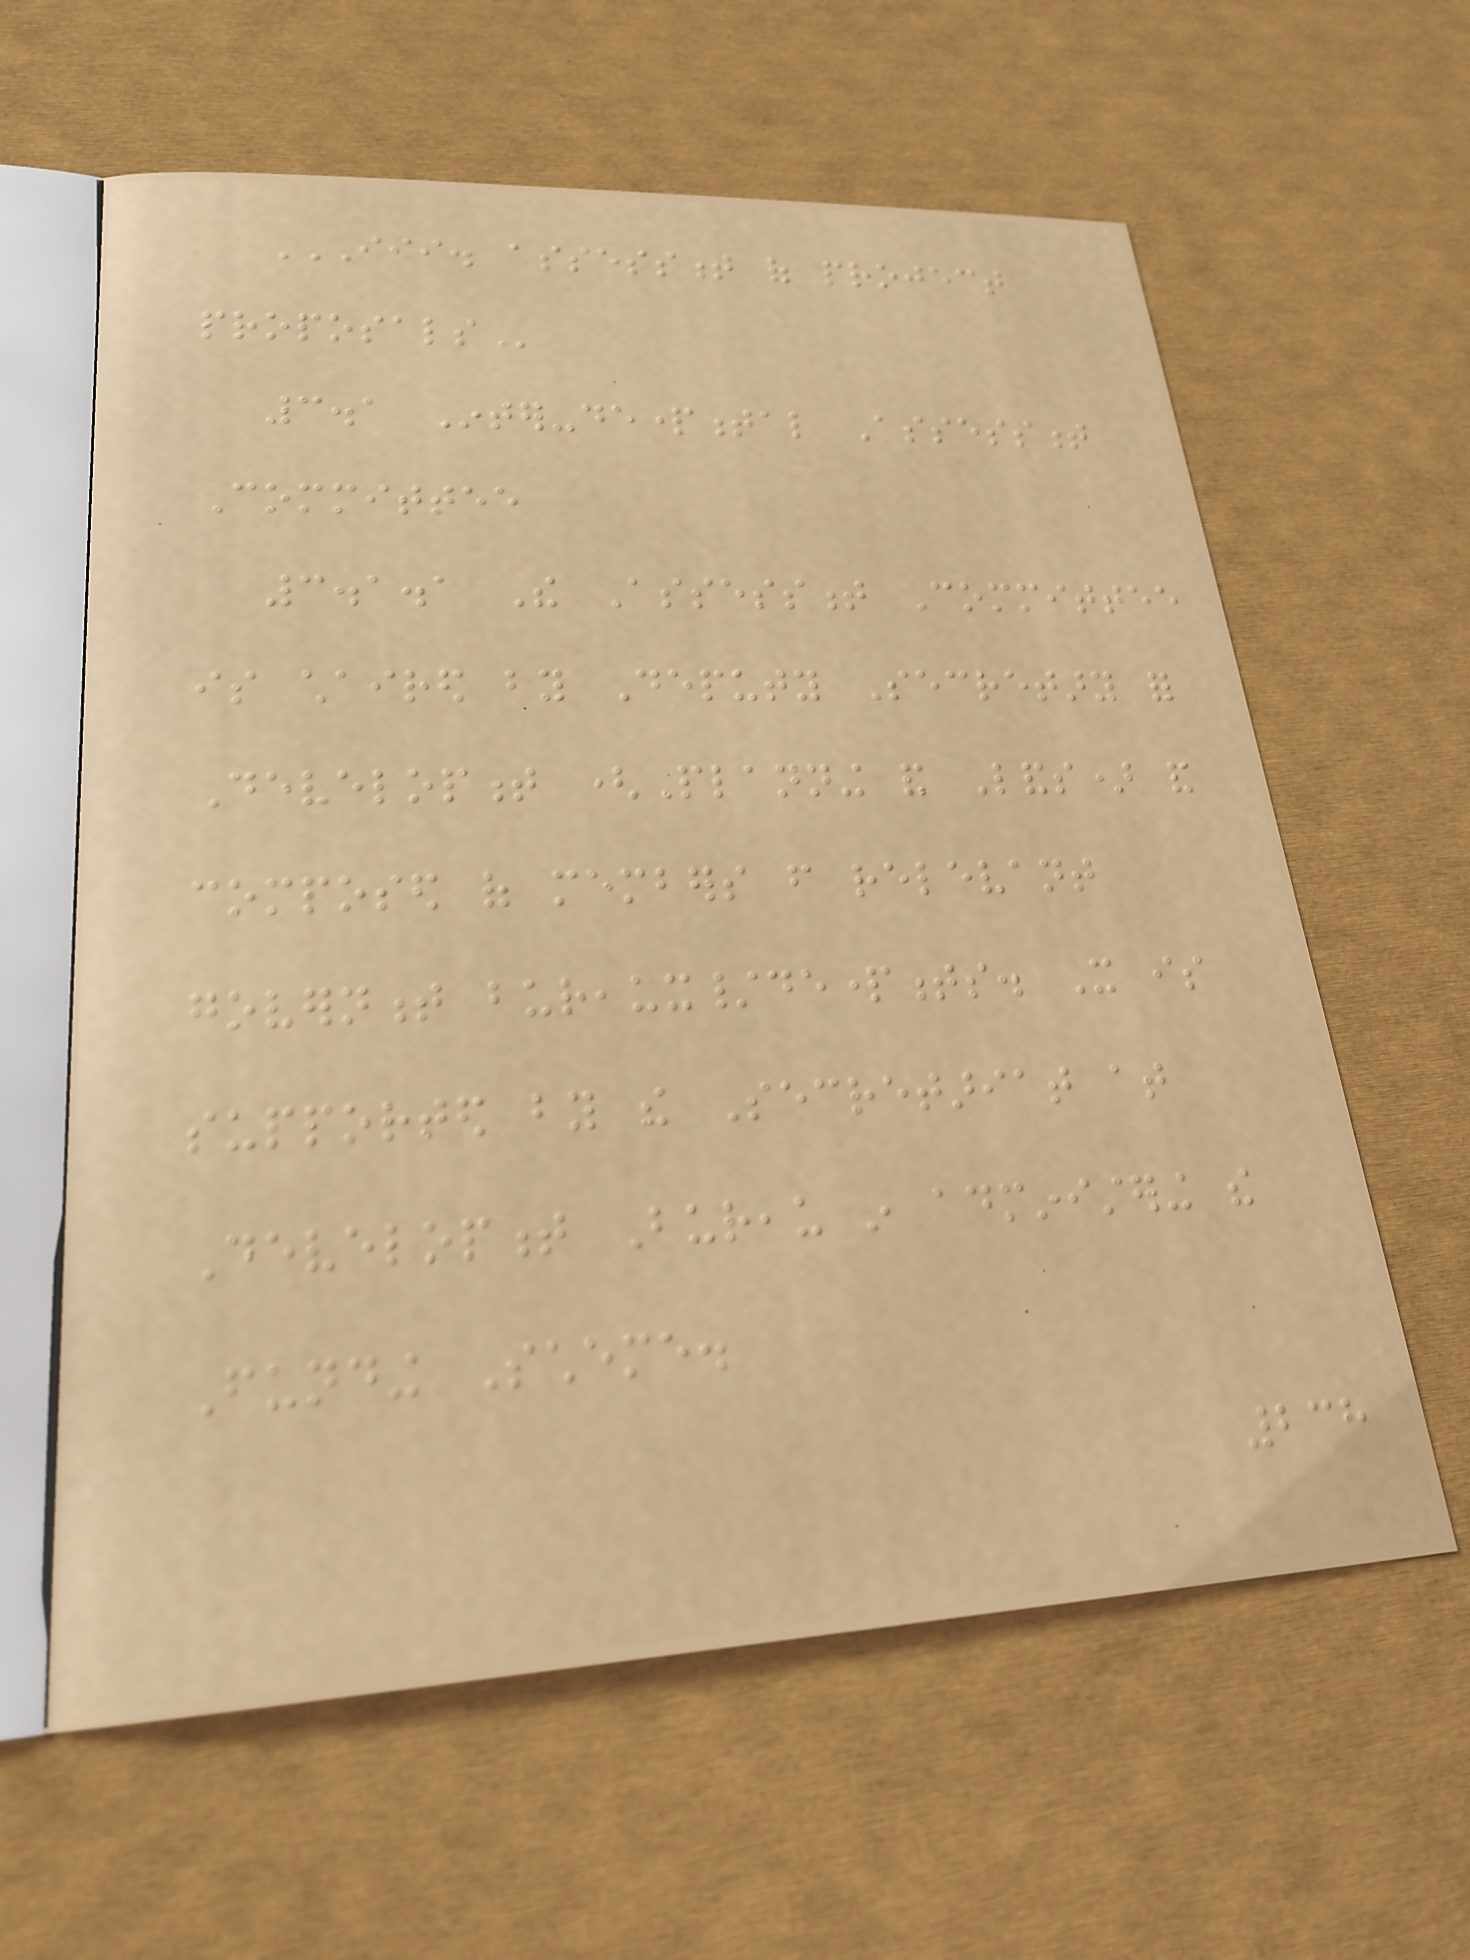III. ASSESSMENT OF PROJECT
PROPOSALS
3.1 Inter-departmental Assessment
Committee
3.1.1 The Assessment Committee
is chaired by Deputy Secretary for
Development (Planning and Lands) and
composed of members from relevant
government bureaux/departments. It is
supported by the Secretariat at
Development Bureau in administering the
Funding Scheme.
238
